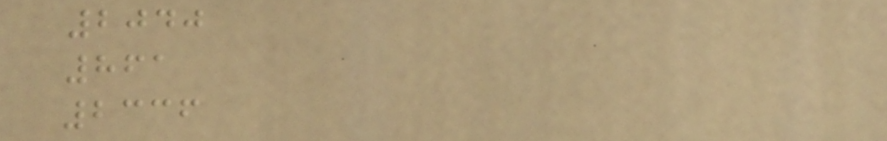2040
861
2336
